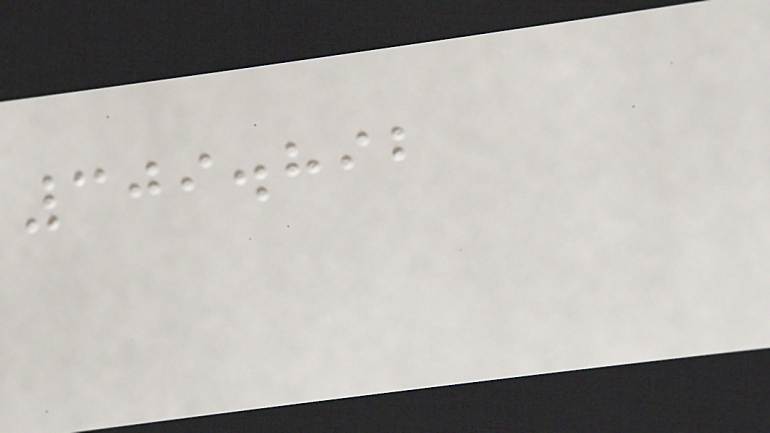309.892
